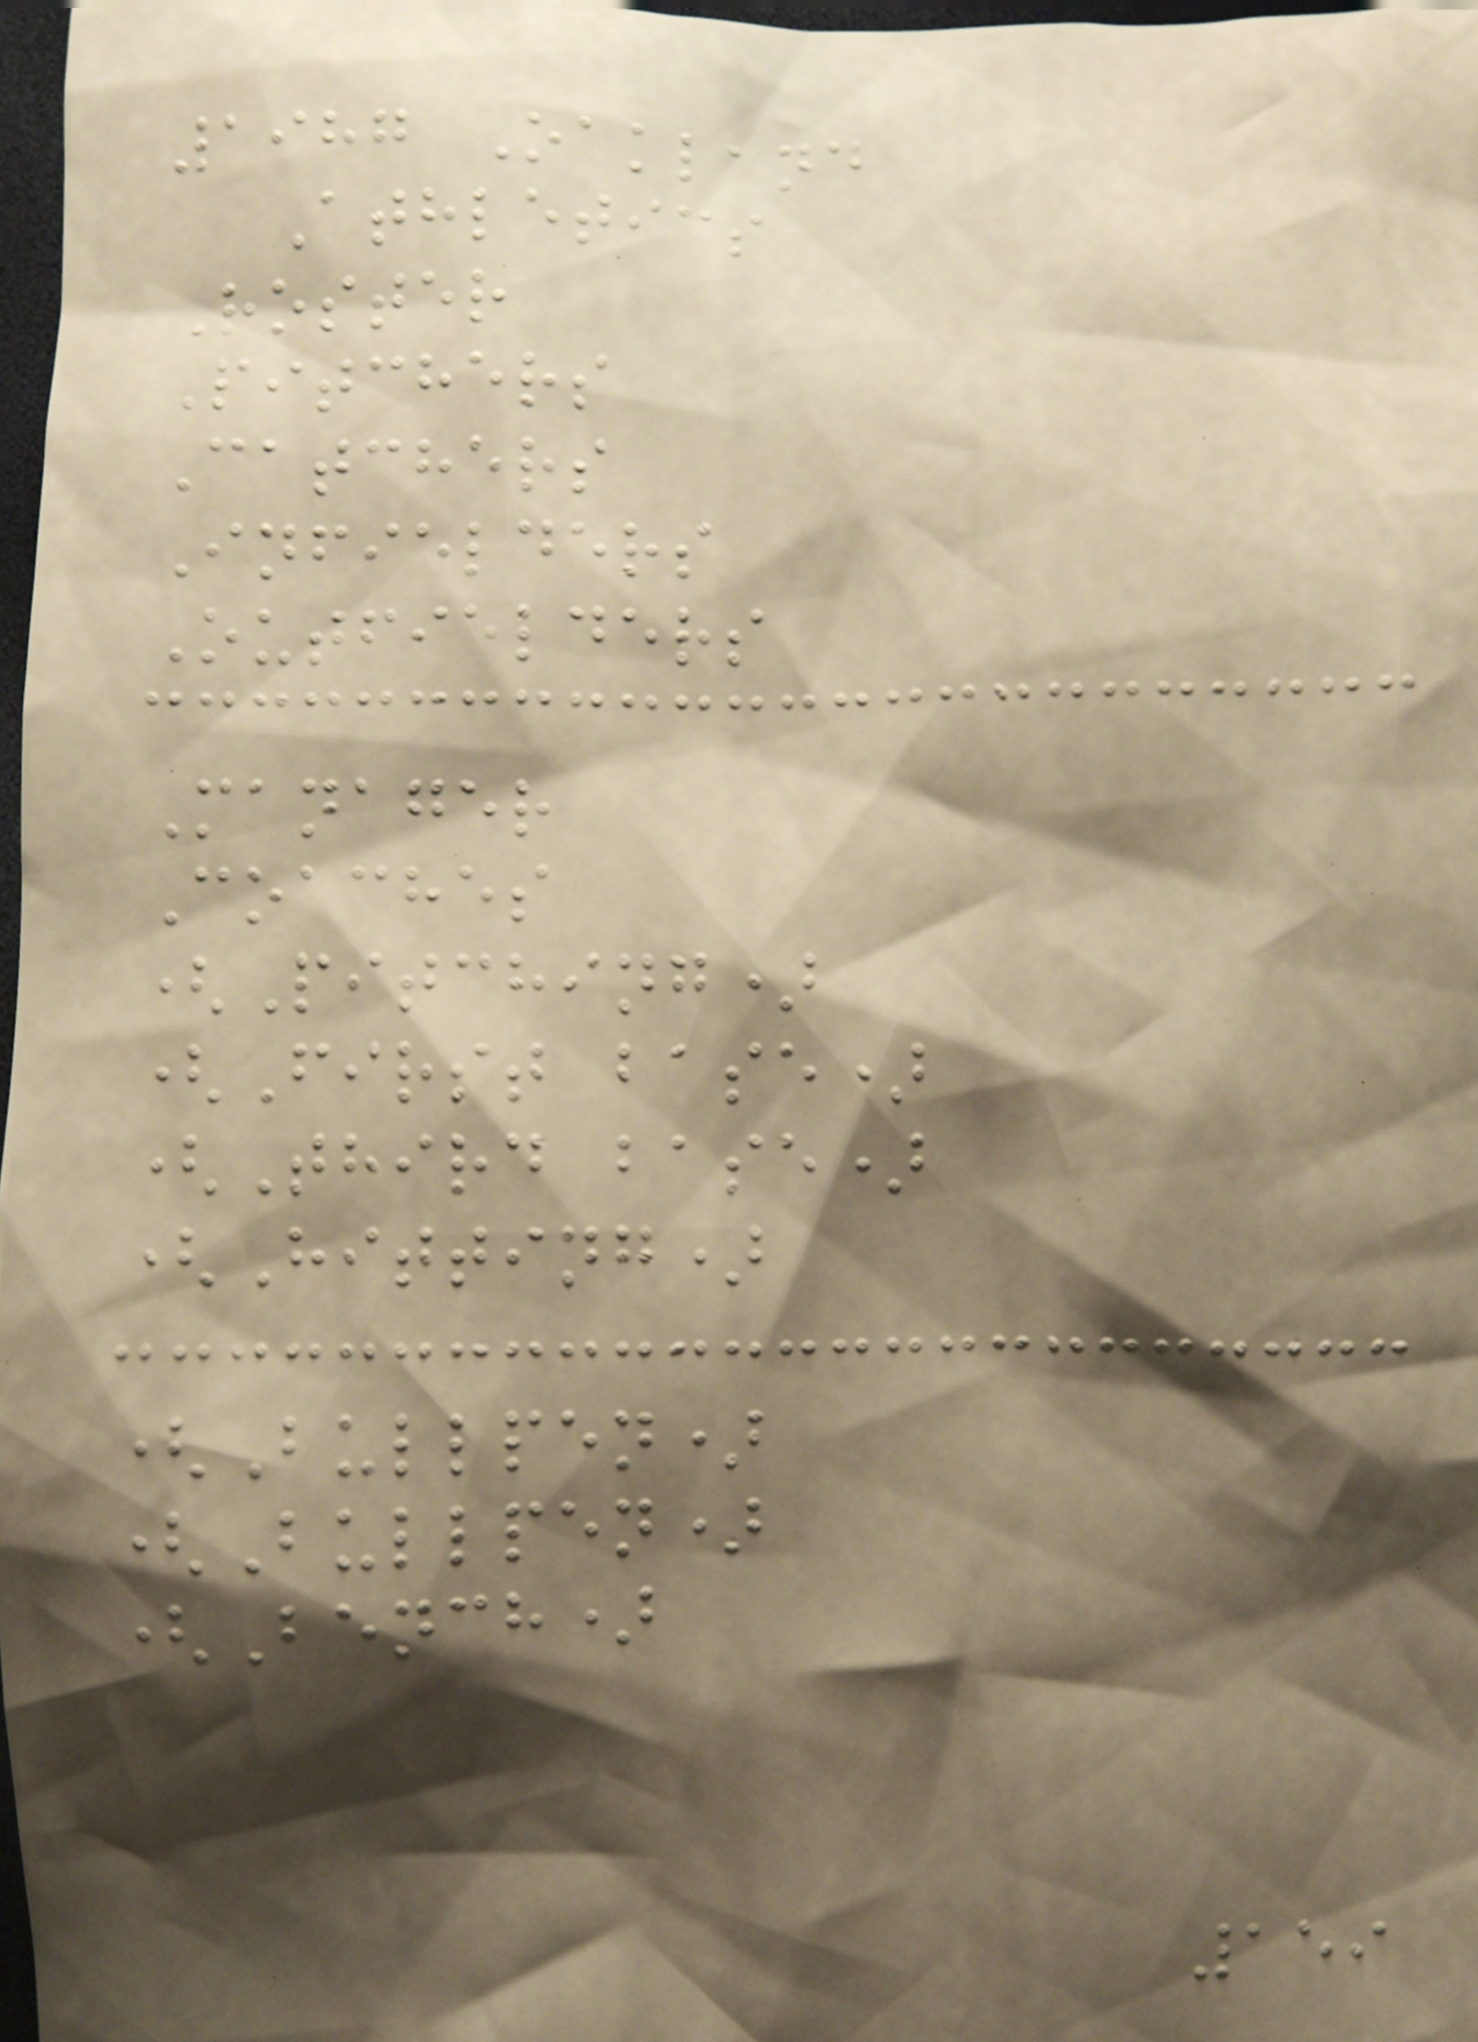1987 Oakland
Athletics
Roster
Pitchers
Catchers
Infielders
Outfielders
Manager
Coaches
(Pitching)
(First base)
(Third base)
(Hitting)
(Bullpen)
(Bullpen)
(Bench)
159
